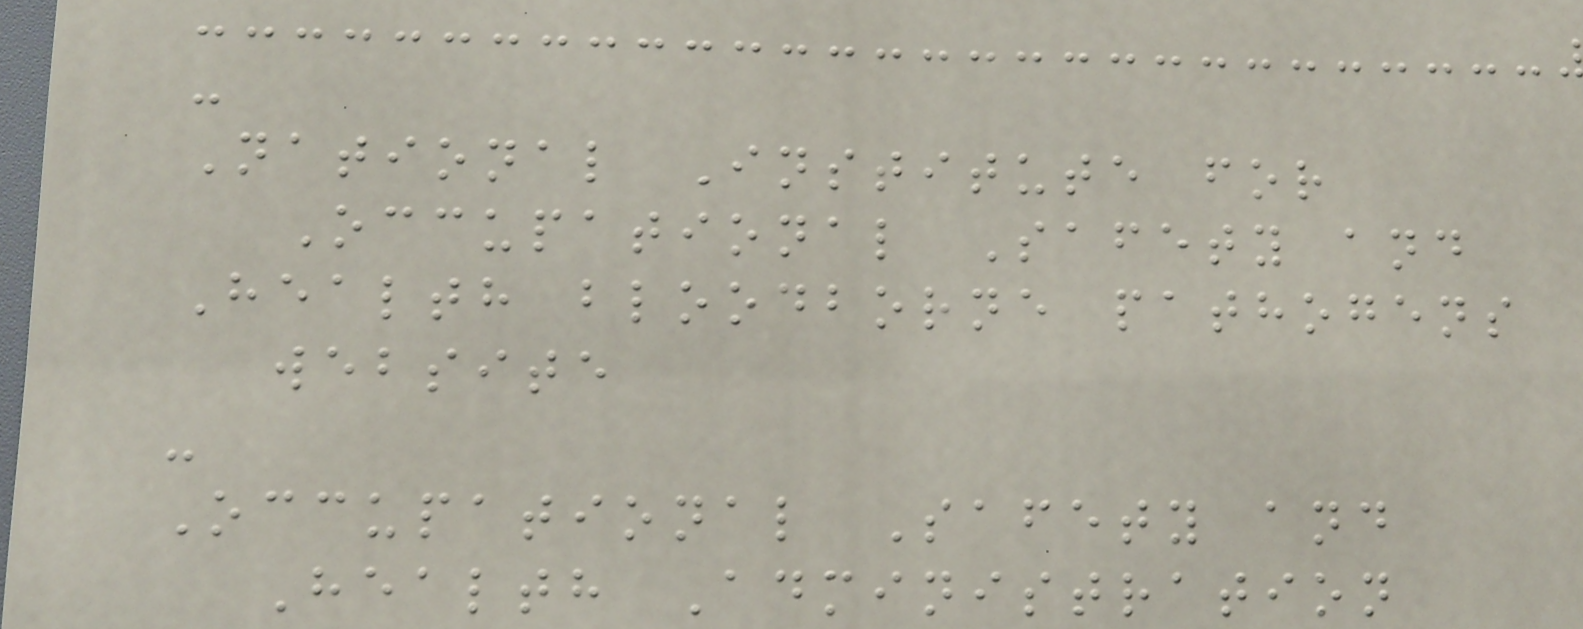-
National Institute for
Occupational Safety and
Health bloodborne pathogens
website
-
Occupational Safety and
Health Administration
